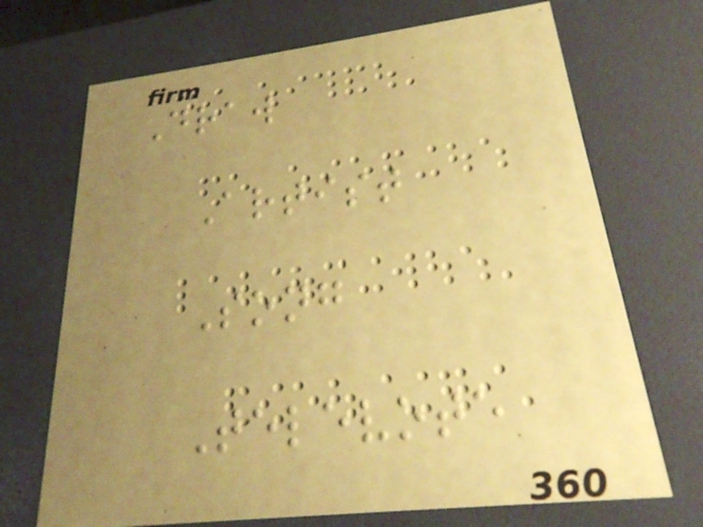Draw
Artist
Song
Televote
